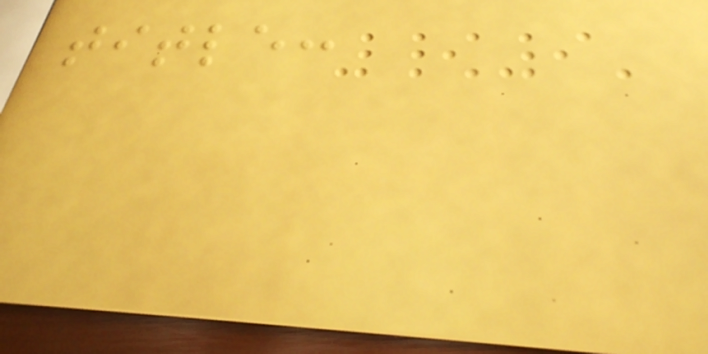title:
